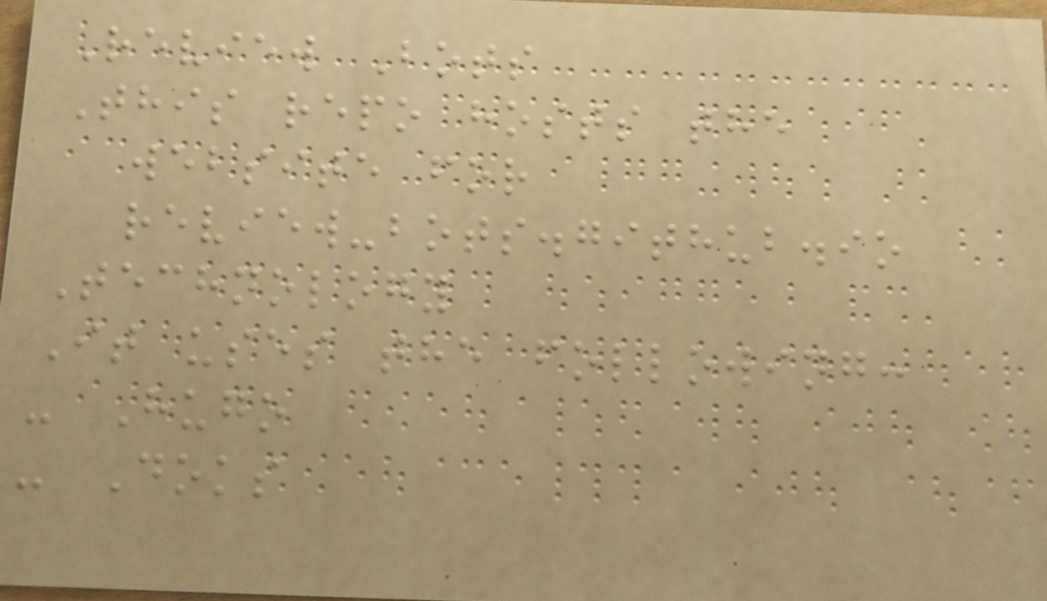Review Bots
This repo hosts the
website for
review-bots.github.io
Technology
It uses the following:
- Hugo
- Doks
